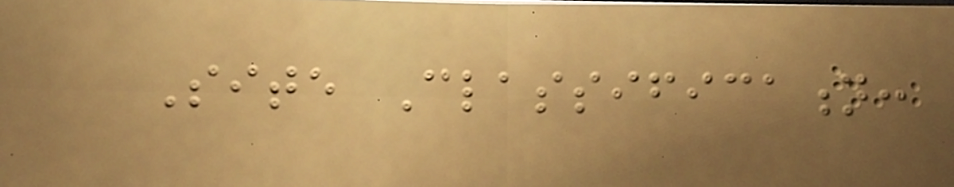Site Classification:
